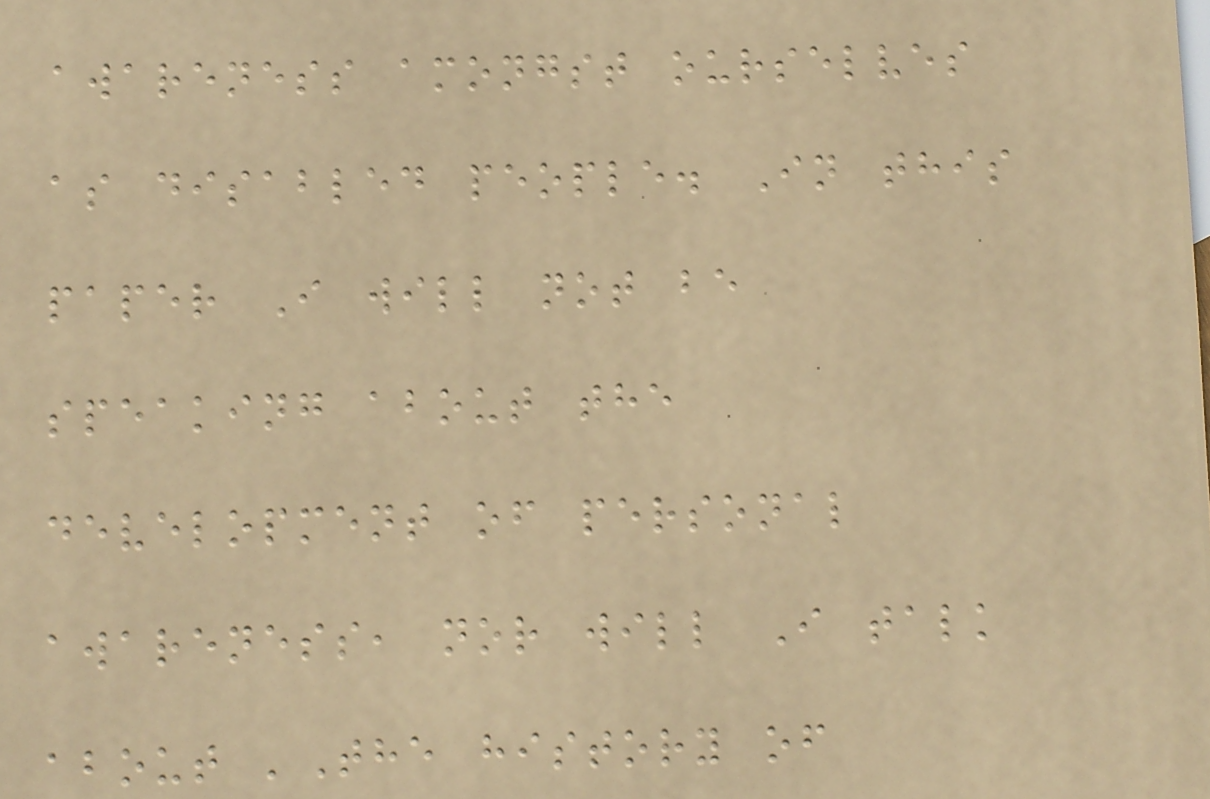awareness amongst ourselves
as disabled people. In this
paper I will not be
speaking about the
development of personal
awareness, nor will I talk
about 'The history of
